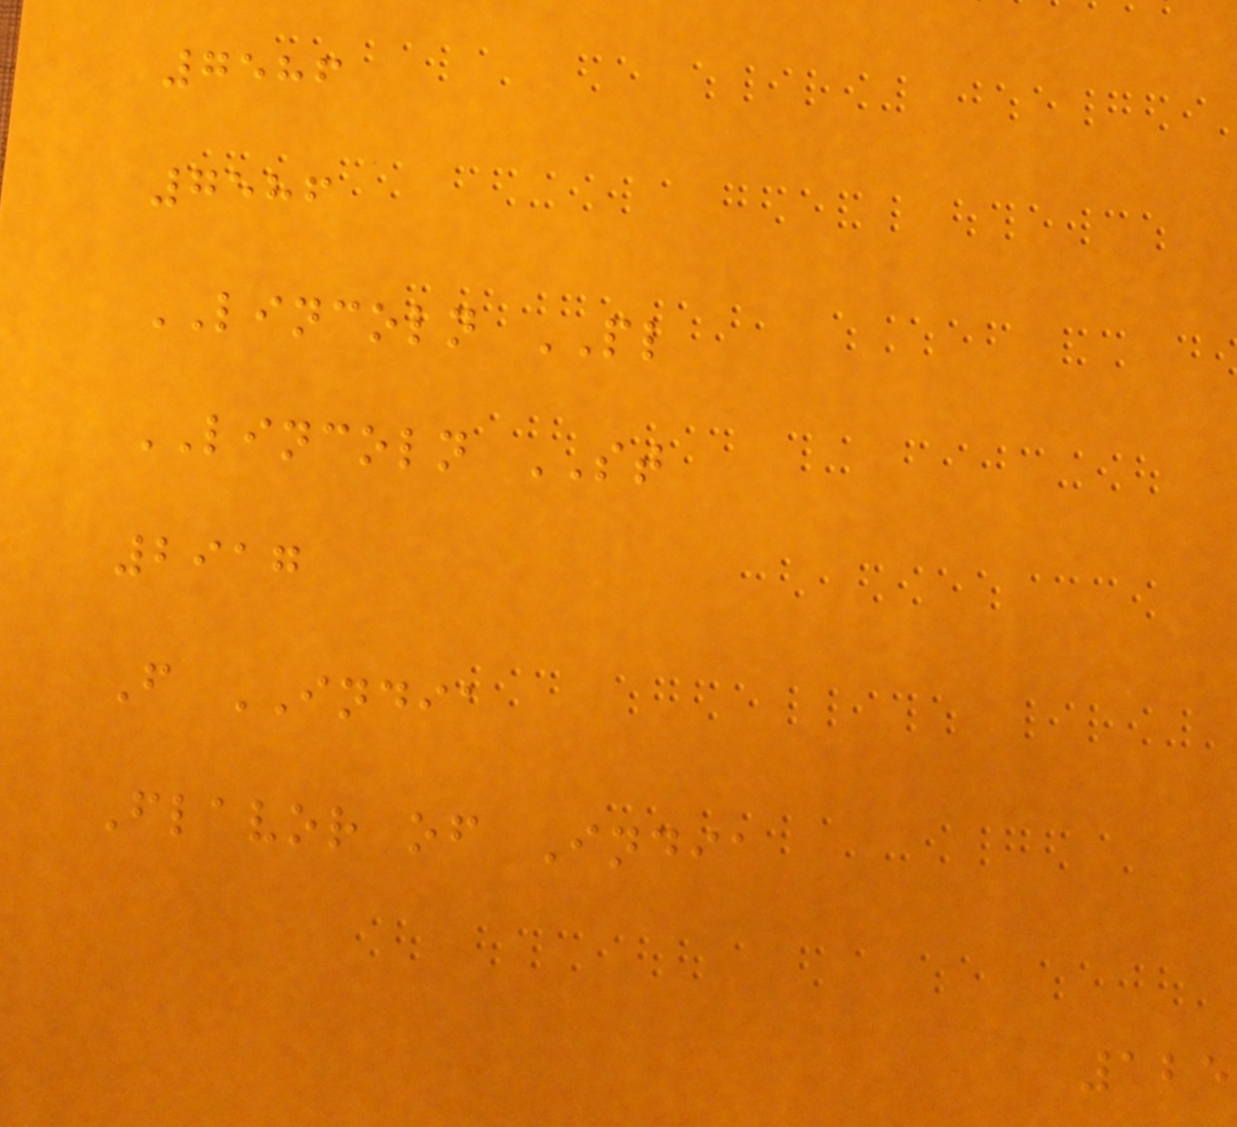7586
7586
LINCOLN PL
LINCOLN ST
2917
F INDIA
Flavor of India
125
